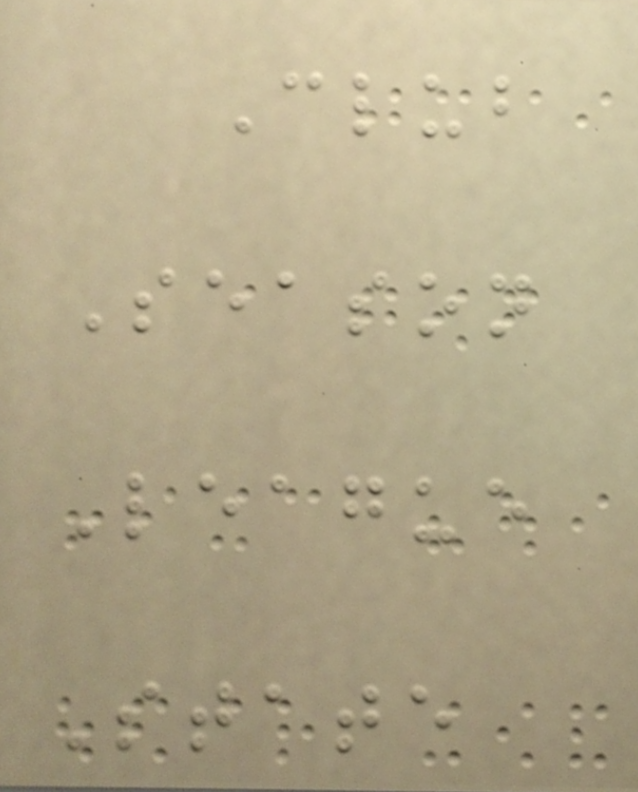Club
Season
League
State
